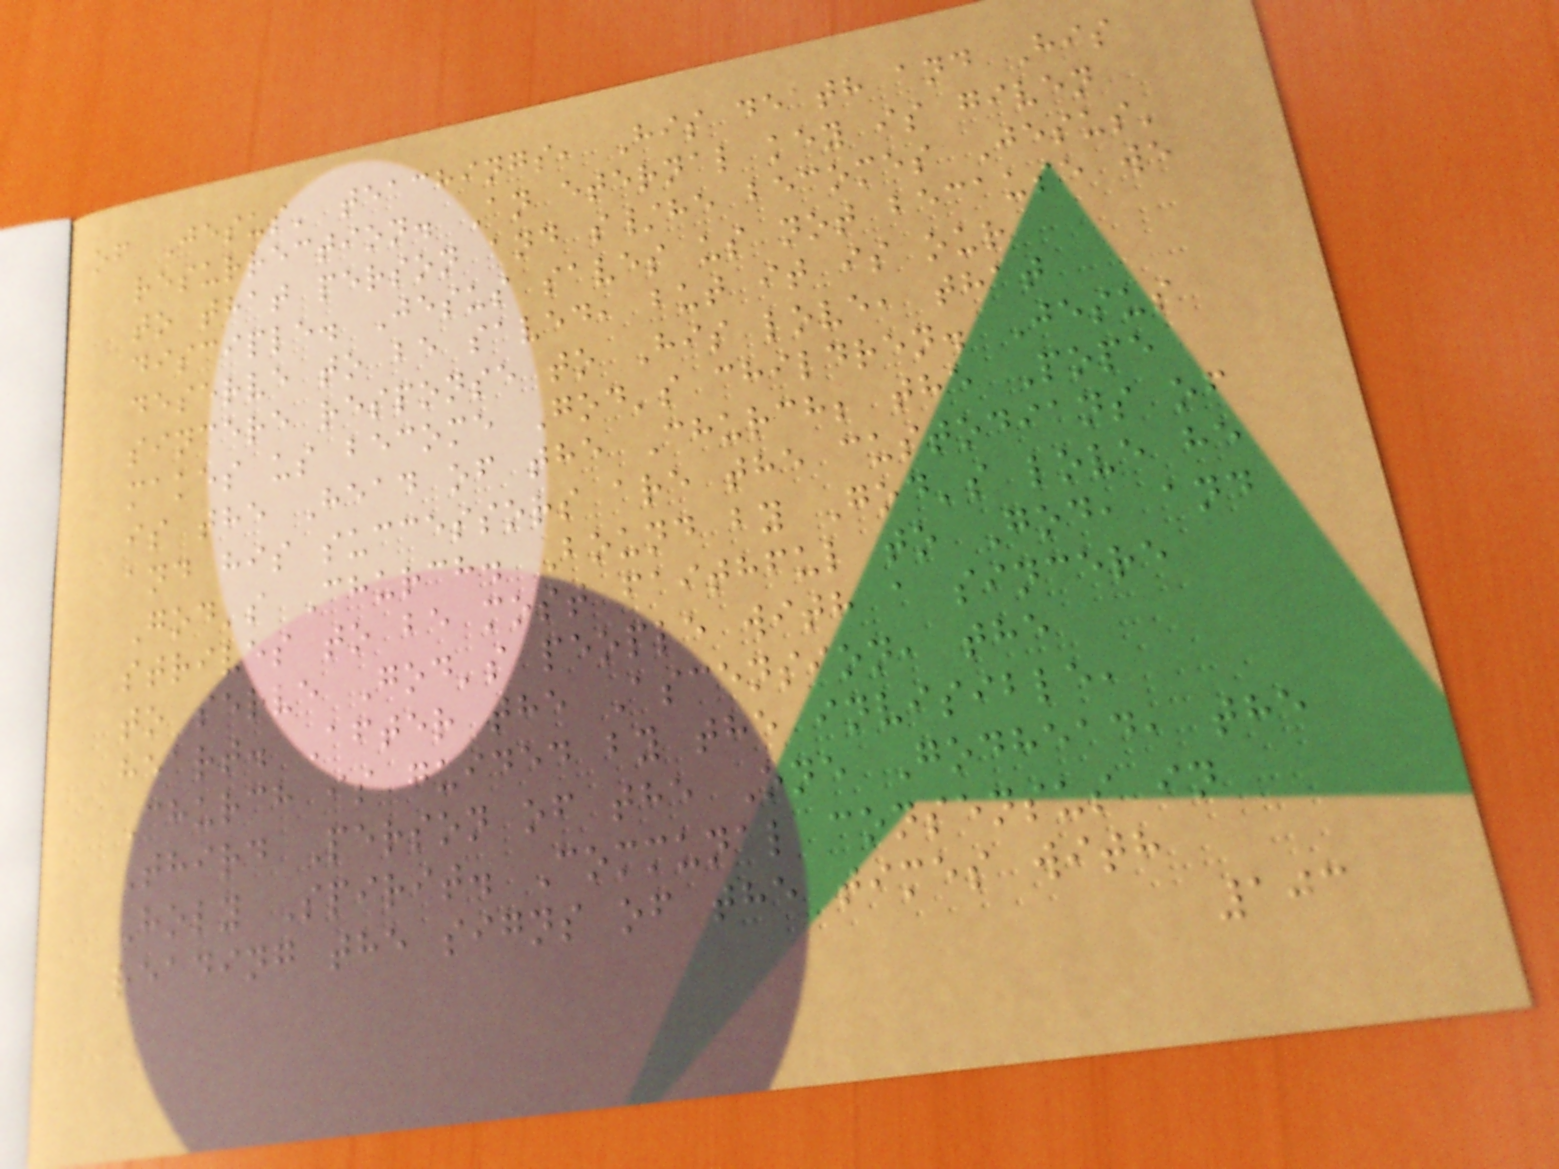of Jesus' teachings, His death and His
resurrection. An eternal key is given
to that person and s/he becomes Jesus'
disciple. Jesus saves us not because we
deserve to be saved, but it is our
sincere response to His love, that
makes us become God's children. Jesus
is the Head of the Church; the Pope
and his successors are the custodians of
God's Church. Bound by God's love he
strives to be most faithful to God, and
to serve God's people with a sincere
heart. After the Ascension, the
Church is guided by the invisible,
Third Person of the One Godhead, the
Holy Spirit. Communal consensus in
reading the signs of the times with
103
